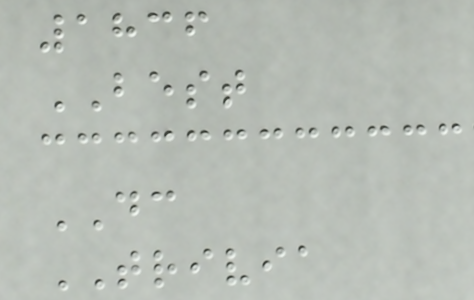1836
BEST
DC
TRIVIA
